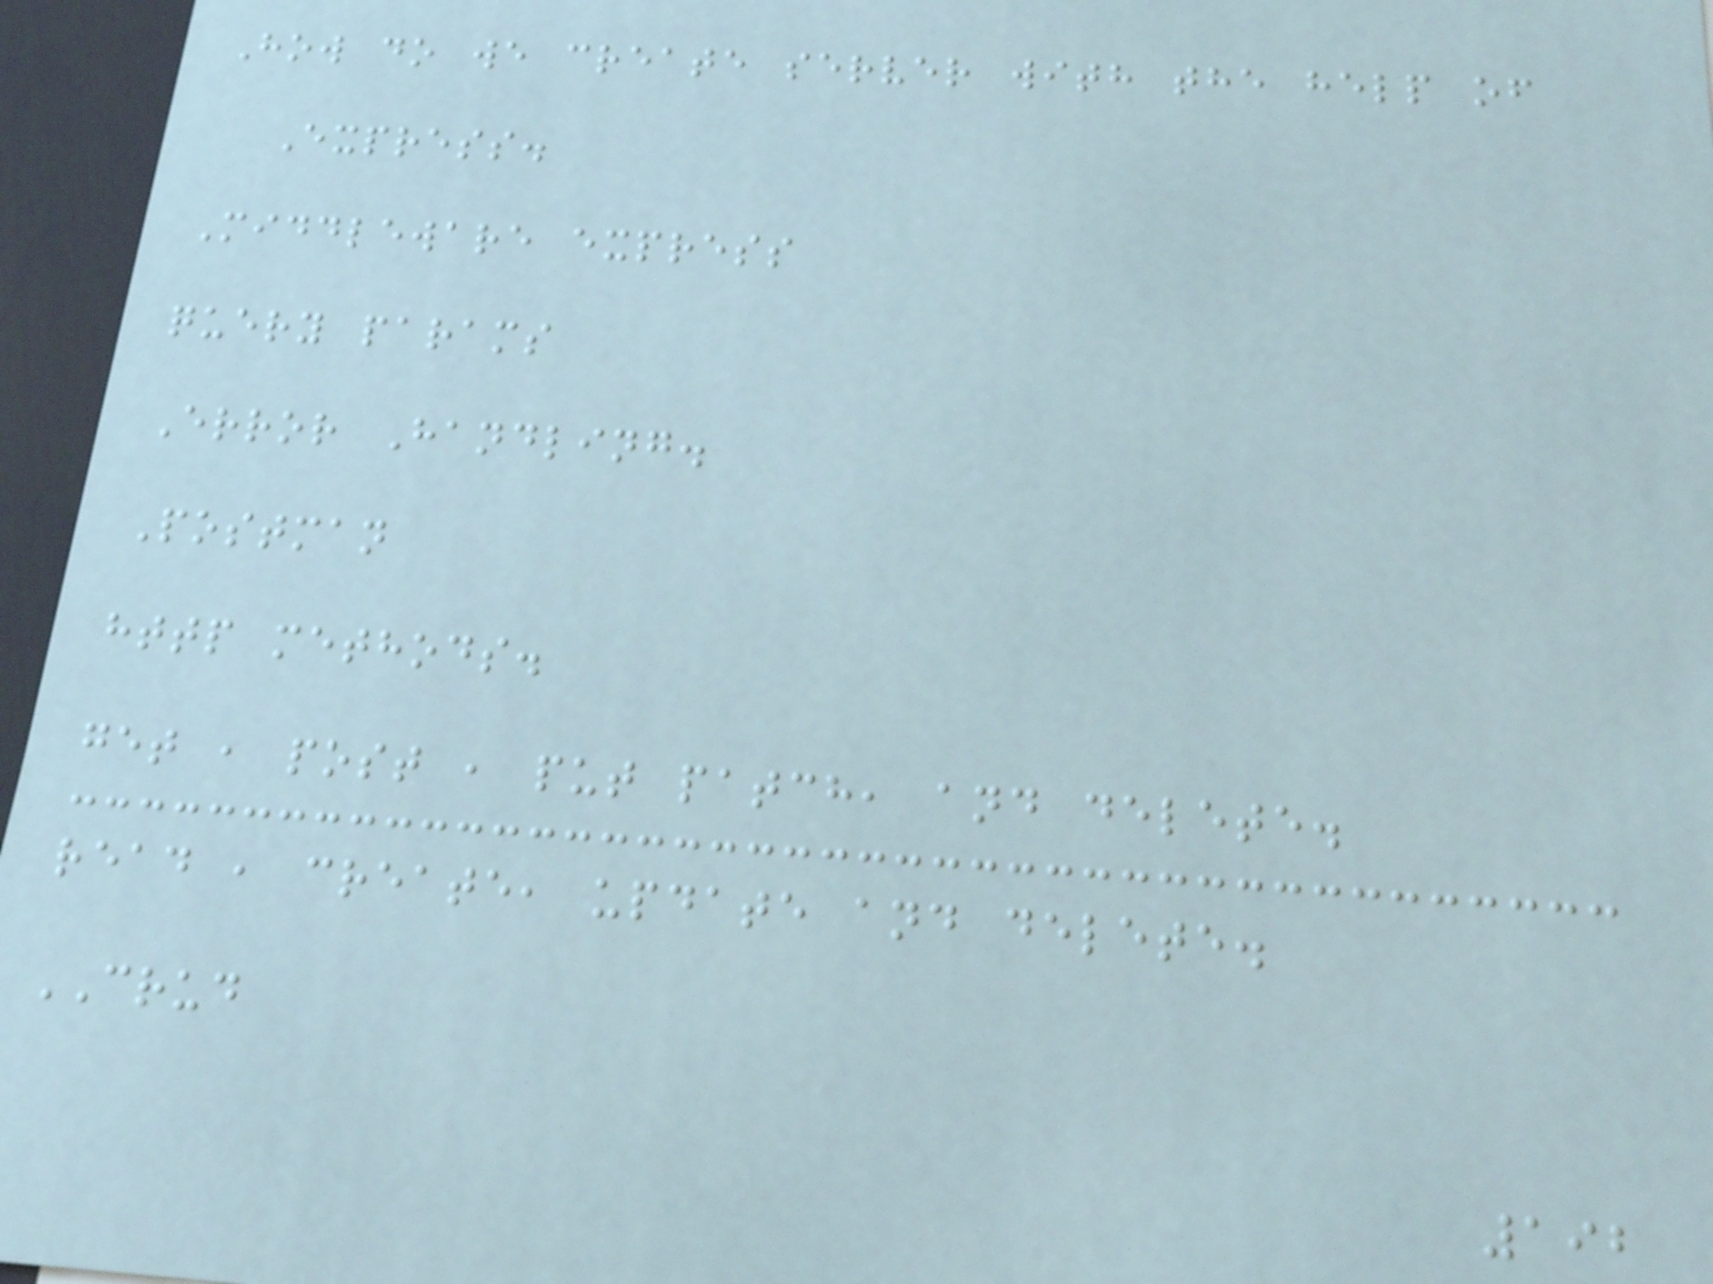How do we create server with the help of
Express.
Middleware express
query params
Error Handling.
Postman
http methods.
get , post , put patch, and delete.
read , create, update and delete.
CRUD
192
